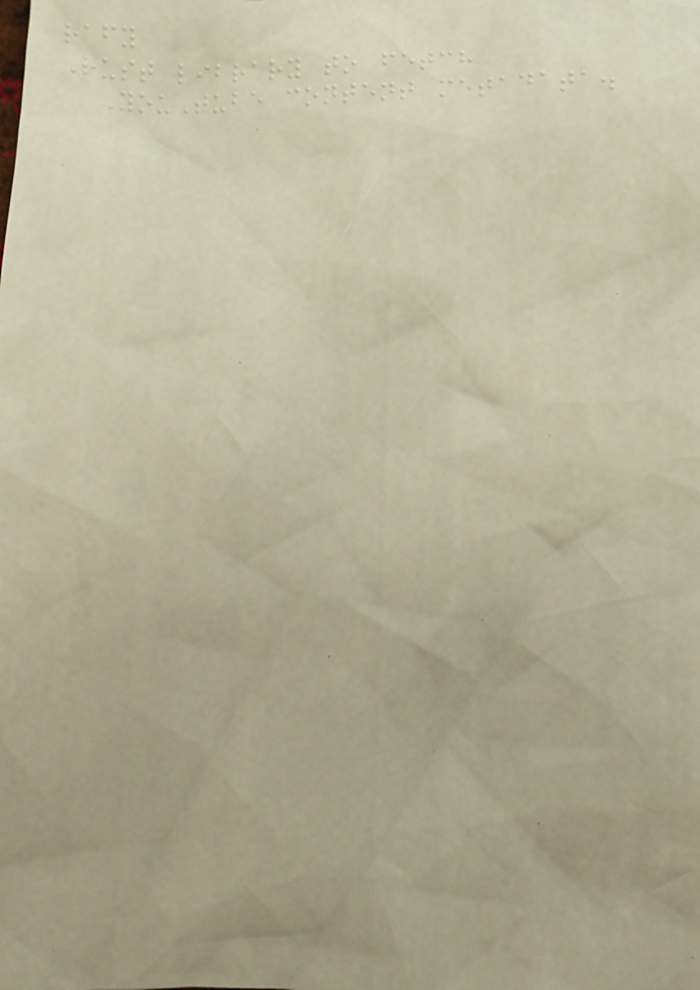rafy
Rust library to fetch
YouTube content metadata.
